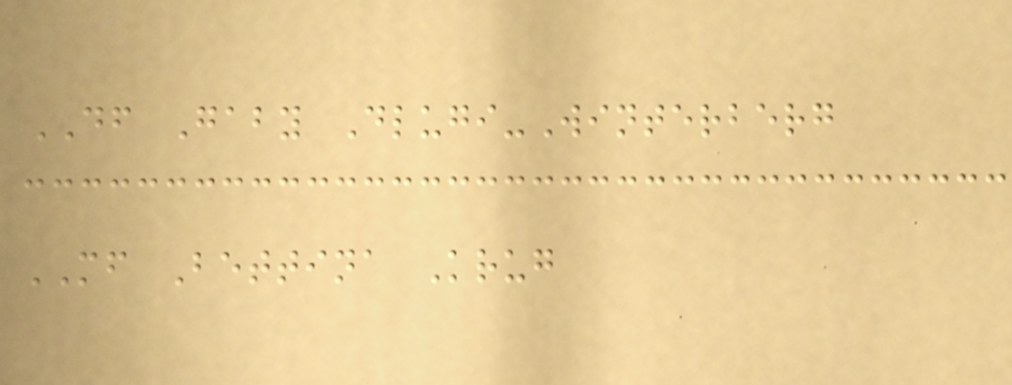DF Gaby Dlugi-Winterberg
MF Bettina Krug
